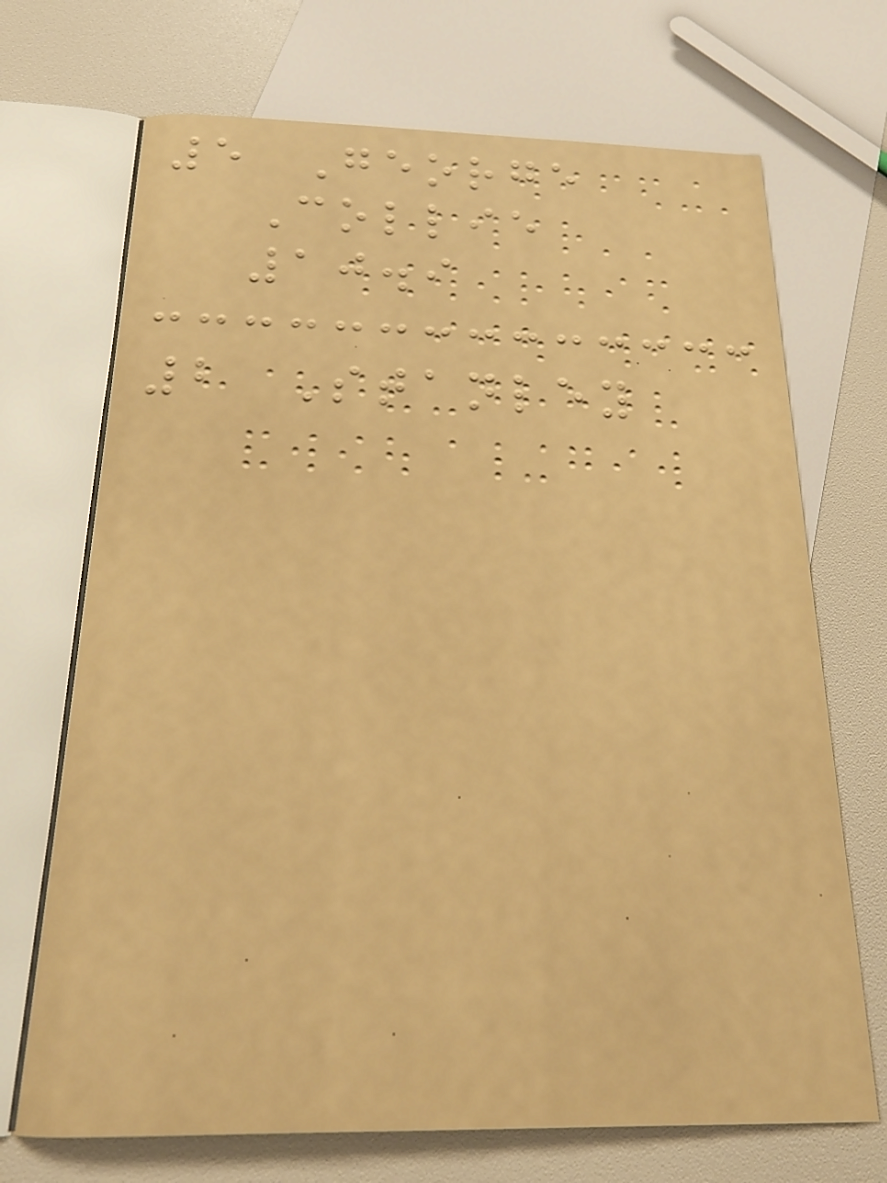5 George
Collie
10.9
2 Stanley
